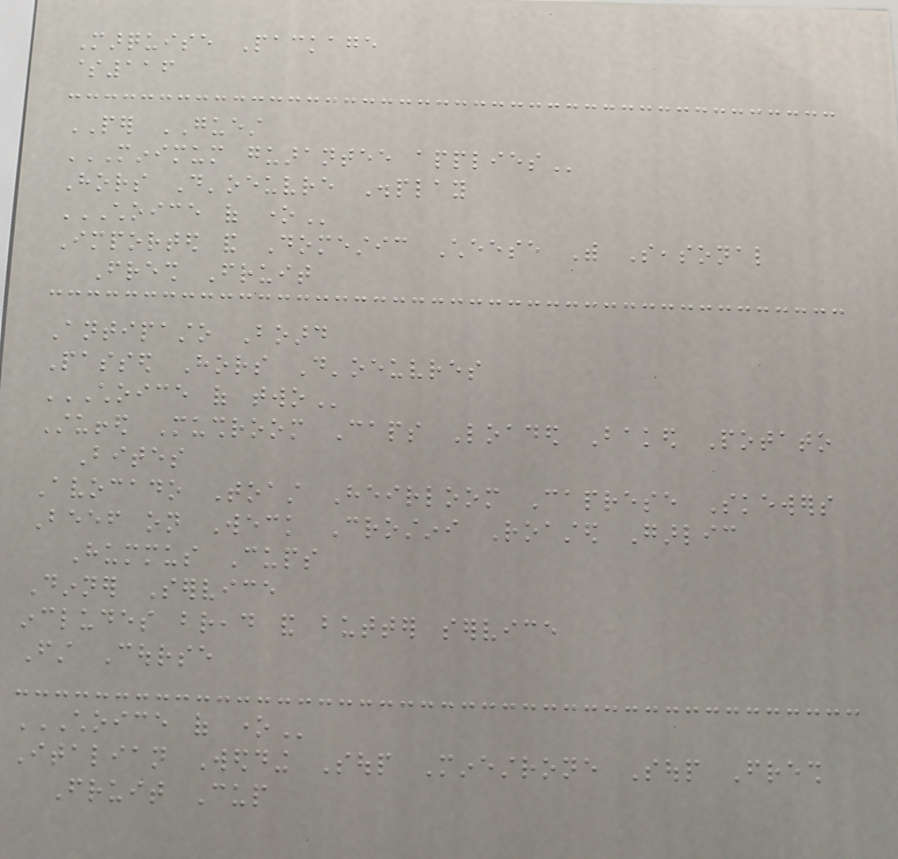Marquise Package
$116
PER GUEST
MINIMUM GUARANTEE APPLIES
Hors D'oeuvre Display
CHOICE OF ONE
Imported and Domestic Cheese With Seasonal
Fresh Fruit
Antipasto Board
Passed Hors D'oeuvres
CHOICE OF TWO
Stuffed Mushroom Caps Loaded Baked Potato
Bites
Avocado Toast Heirloom Caprese Skewers
Beef on Weck Crostini Roasted Garlic
Hummus Cups
Dinner Service
includes bread and butter service
First Course
CHOICE OF ONE
Italian Wedding Soup Minestrone Soup Fresh
Fruit Cup
